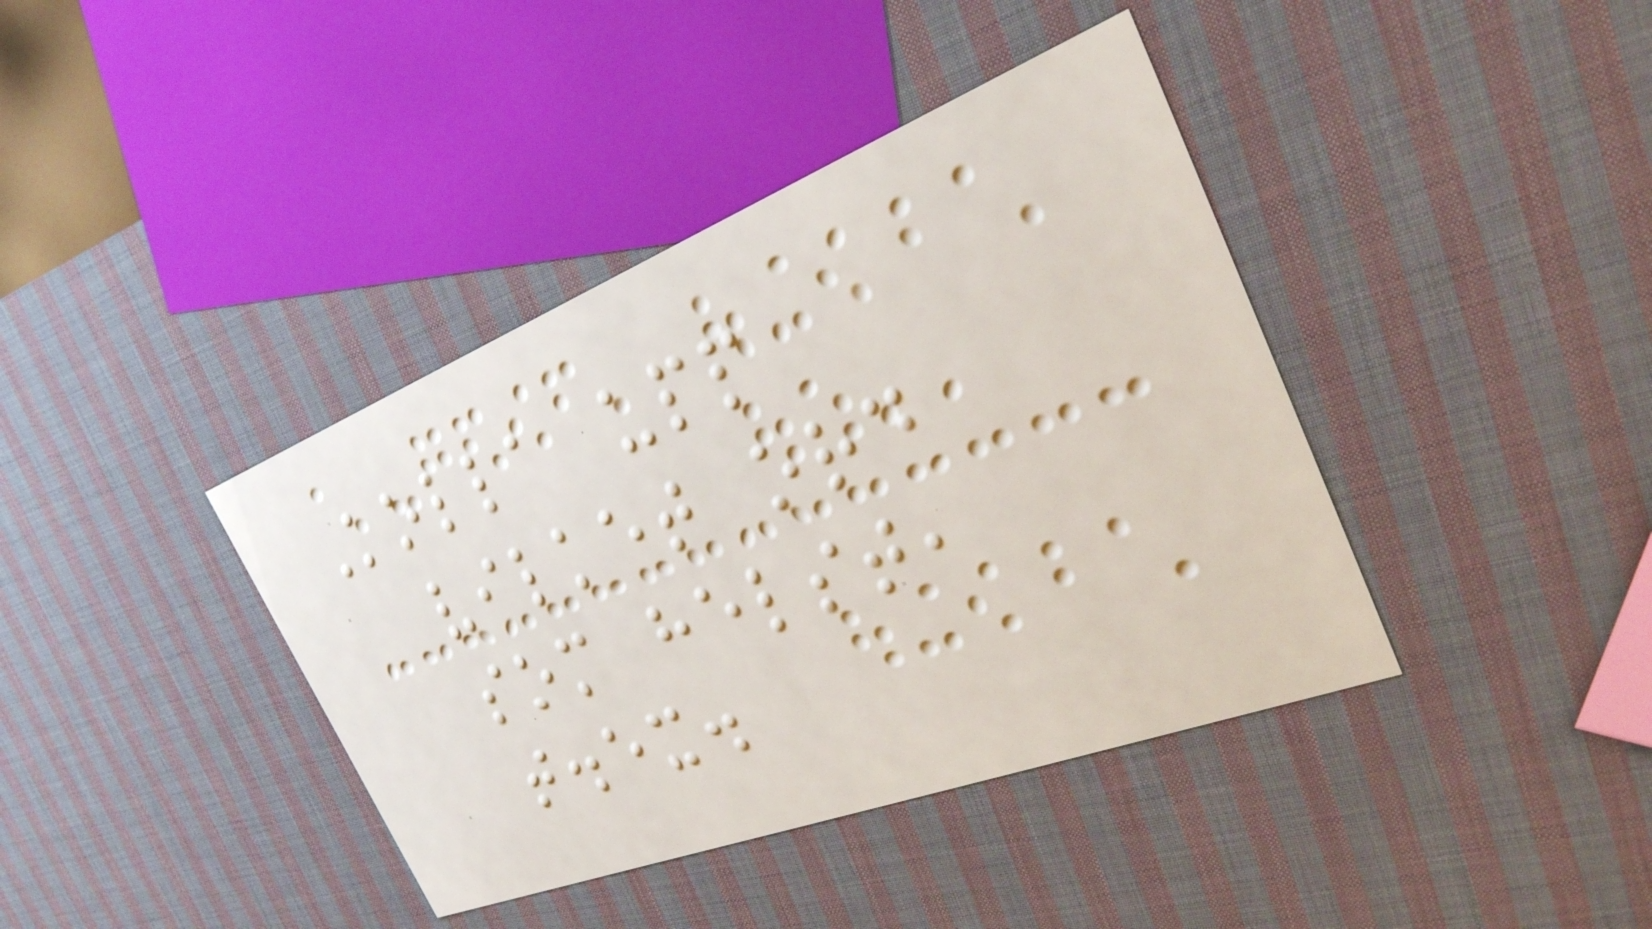Kolla upp
vilket ord
som helst,
t.ex.
